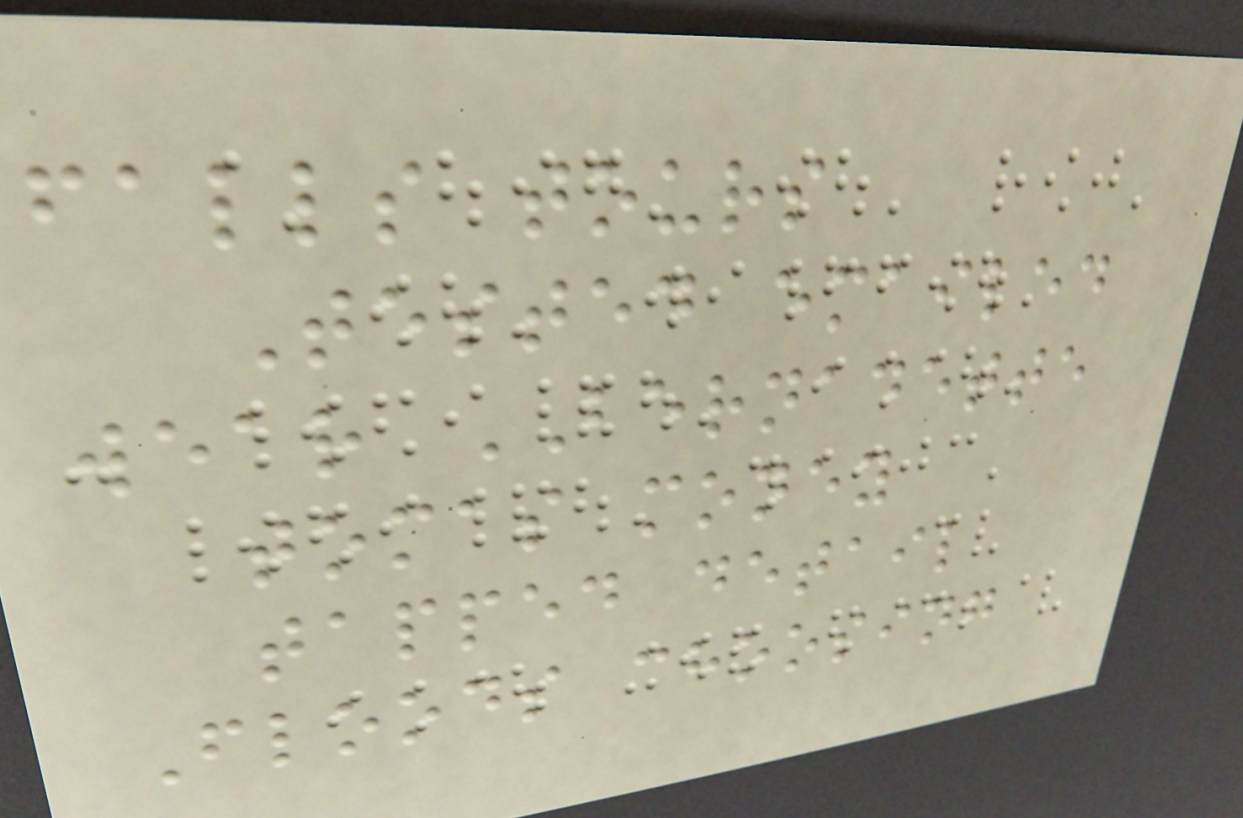falls tours
Tested emailed
wear BERNADETTE
tomas money
tapped detail
Floods choosing
